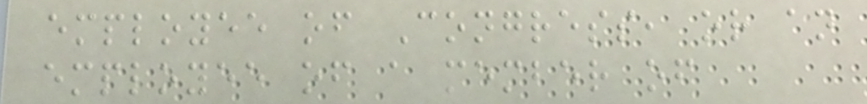employee of Congress, or an
employee of a member of
